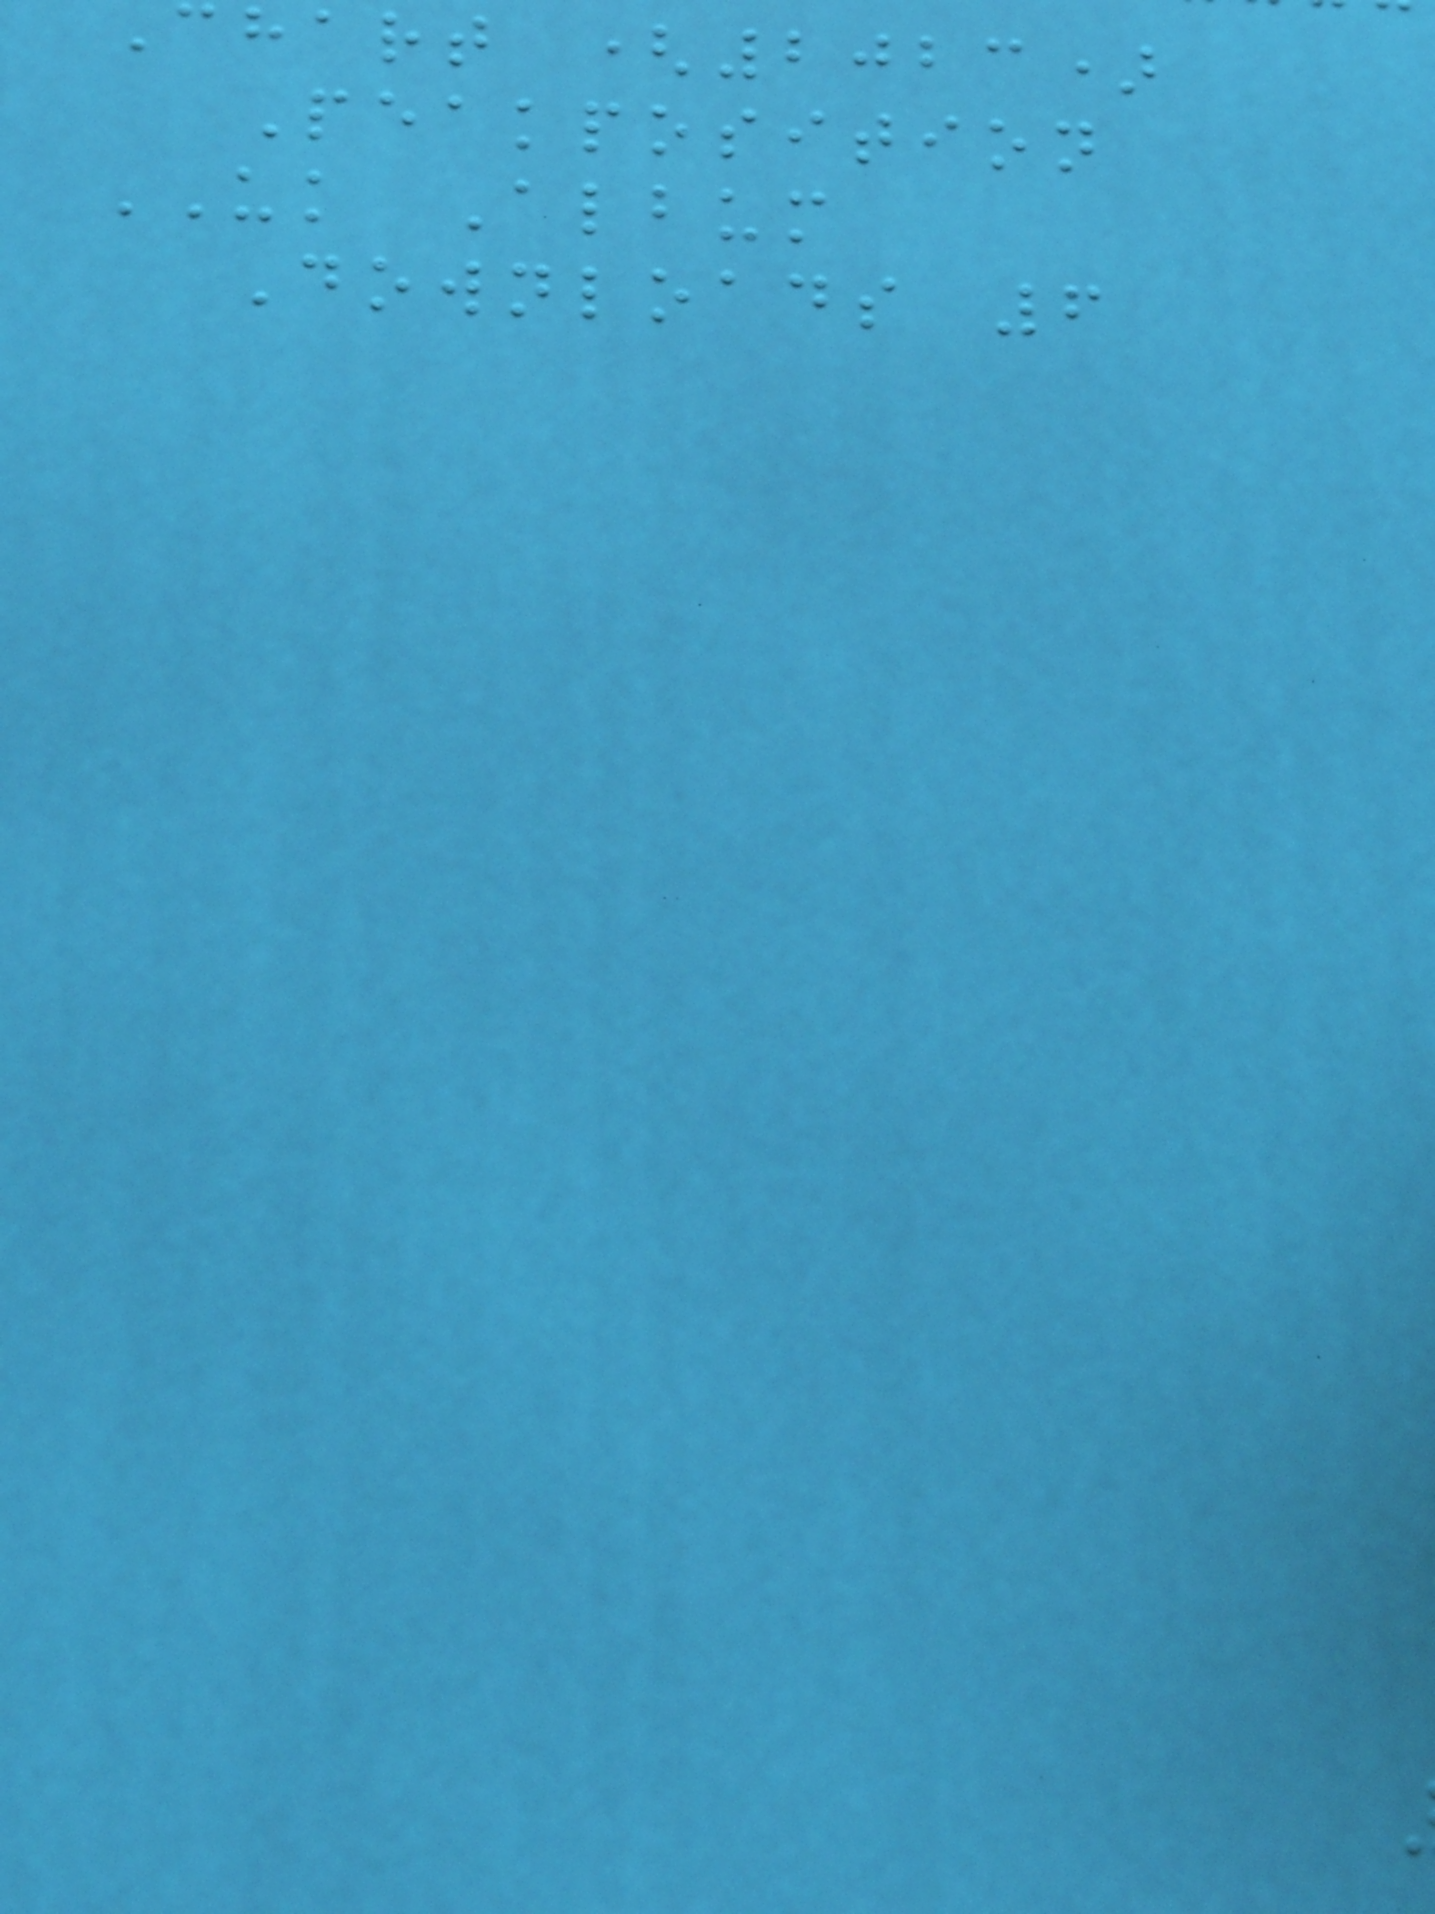hart (2023)
Peakposition
UK Album
Downloads 6
